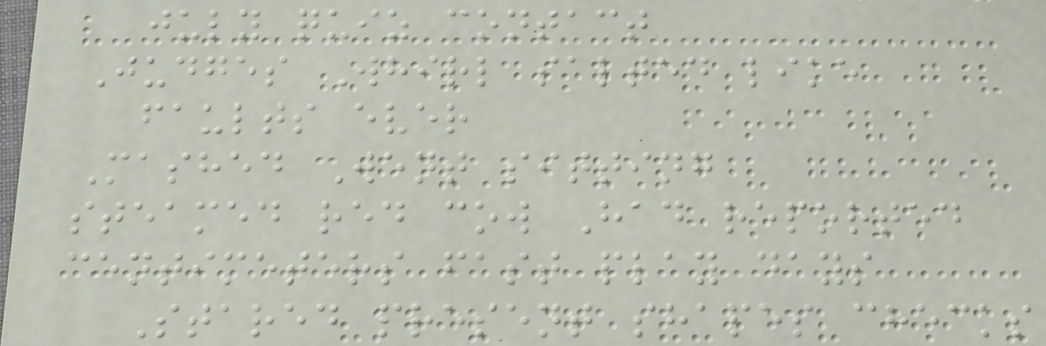july quiz contact
Judges Whirl salted like
faults ever
Mashed Went sitting
steamed red cow Had reported
centimeters fast play days
Stared present shapes checks
